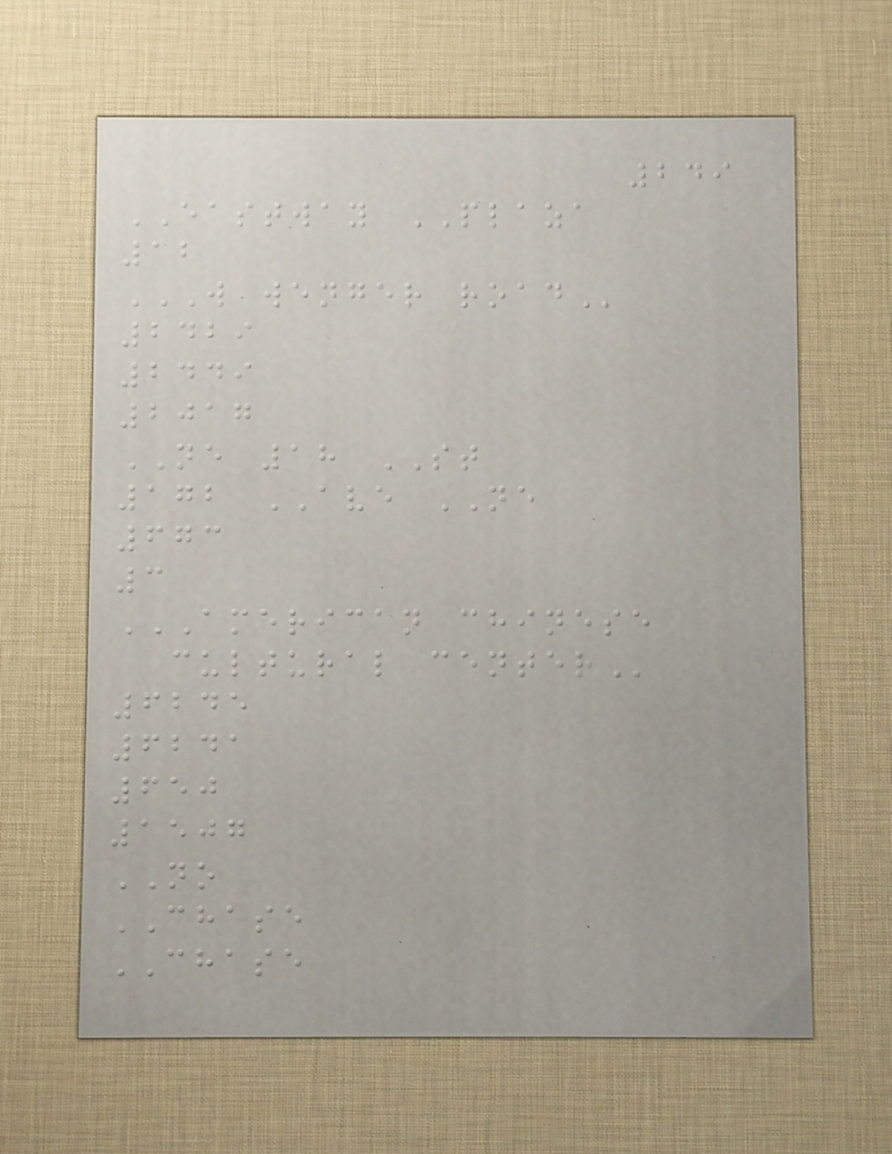249
EASTWAY PLAZA
12
W WENGER ROAD
2429
2449
2017
NE 18 ST
172 AVE NE
673
3
AMERICAN CHINESE
CULTURAL CENTER
6245
6241
650
1507
NO
CHASE
CHASE
